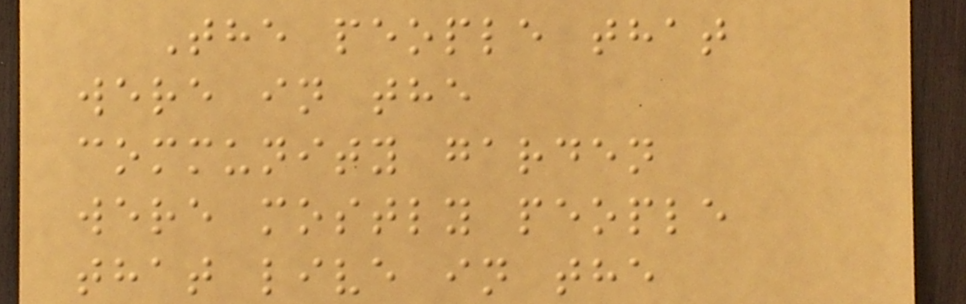The people that
were in the
community garden
were mostly people
that live in the
